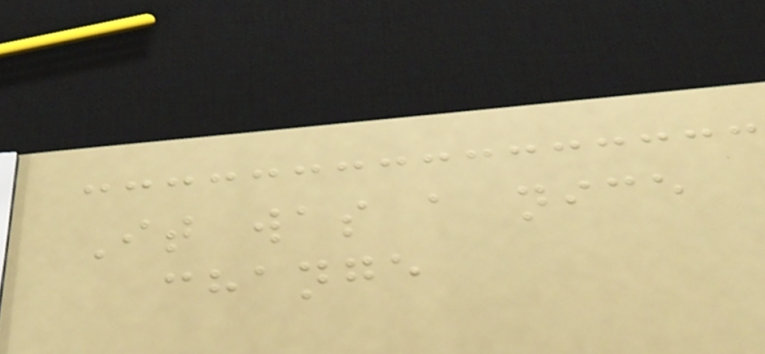It was a nice
change
